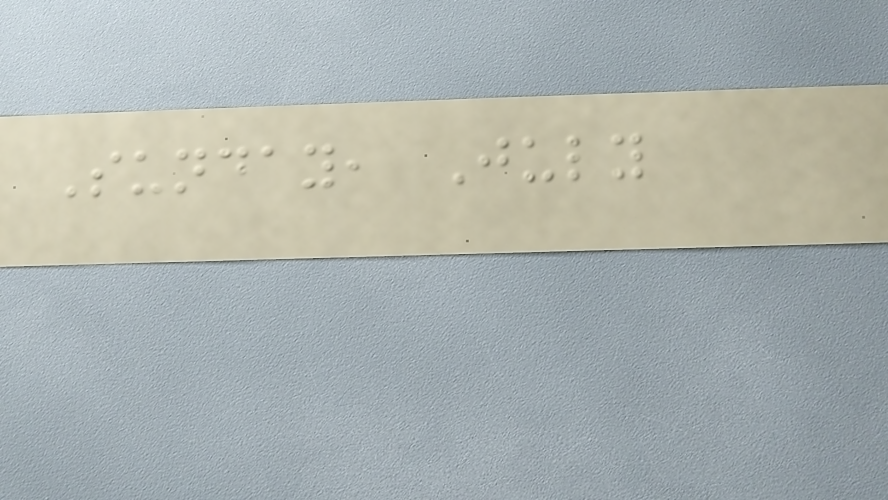Sunday, July
